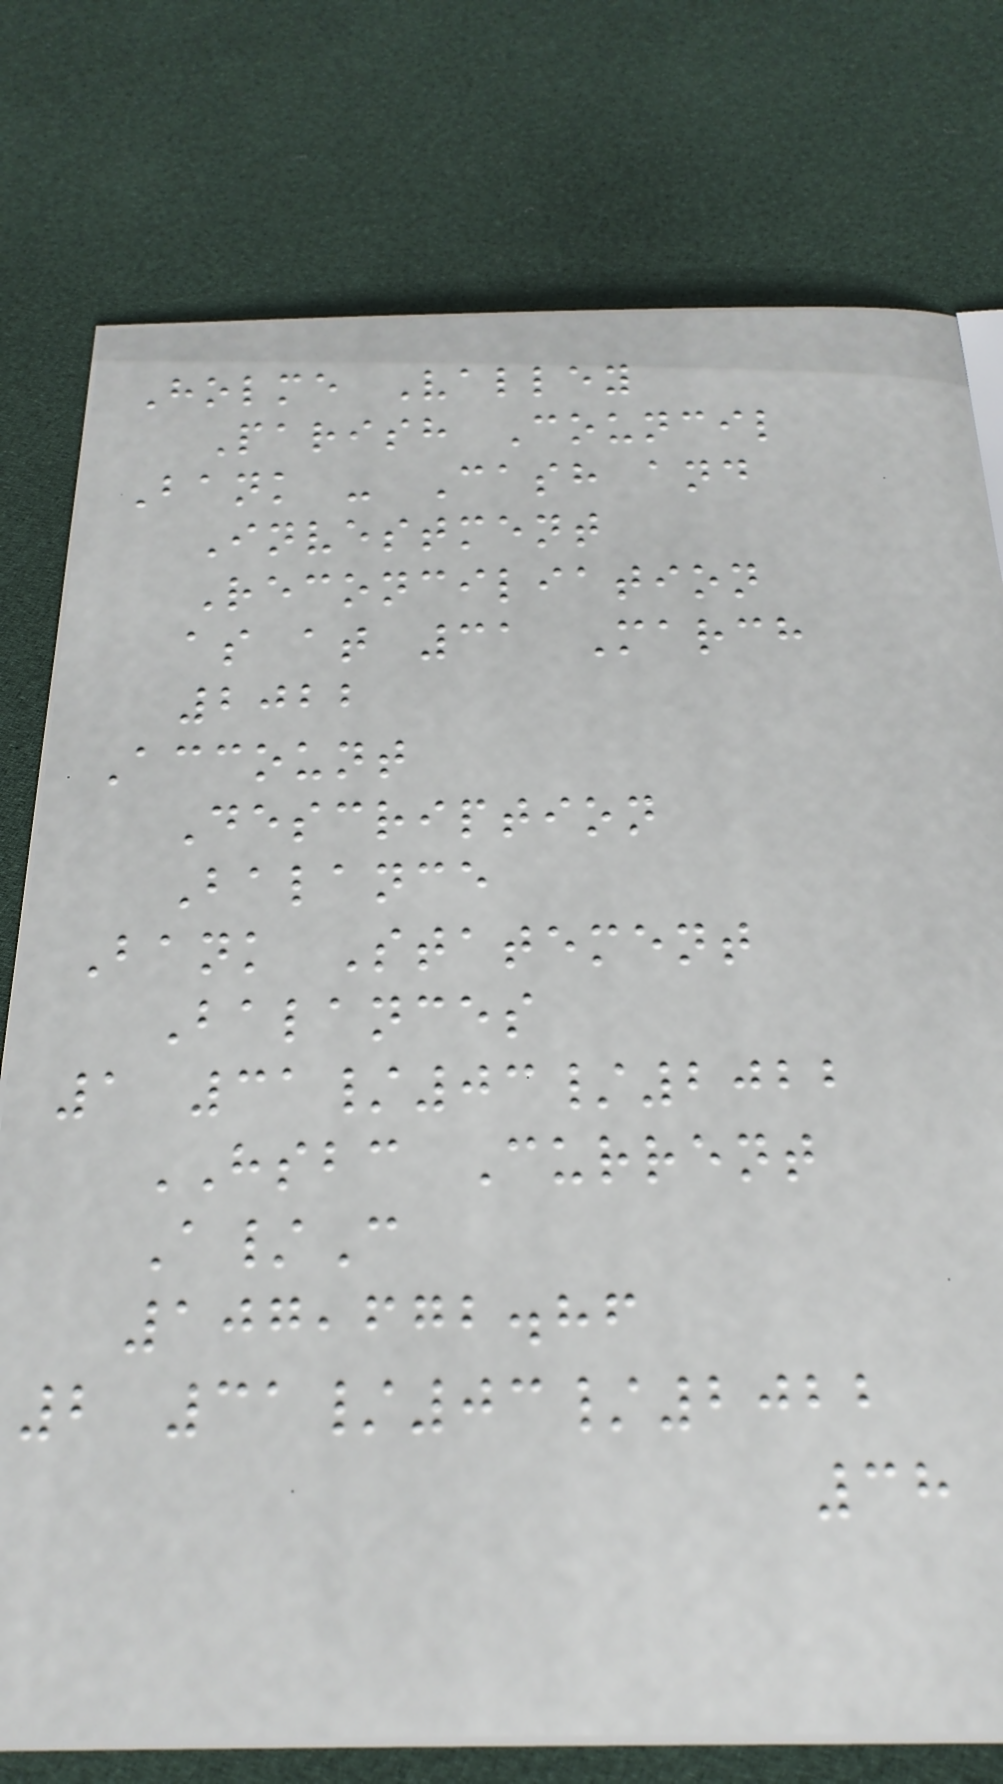Holme Valley
Parish Council
Bank - Cash and
Investment
Reconciliation
as at 31 March
2022
Account
Description
Balance
Bank Statement
Balances
1 31/03/2022
HSBC Current
A/C
107,672.86
2 31/03/2022
38
